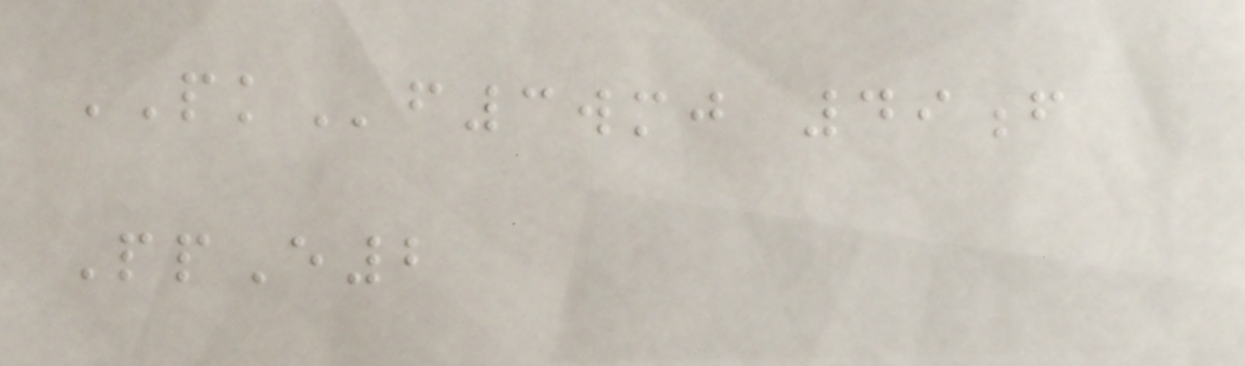PKf3wmj 49f
PpE2
